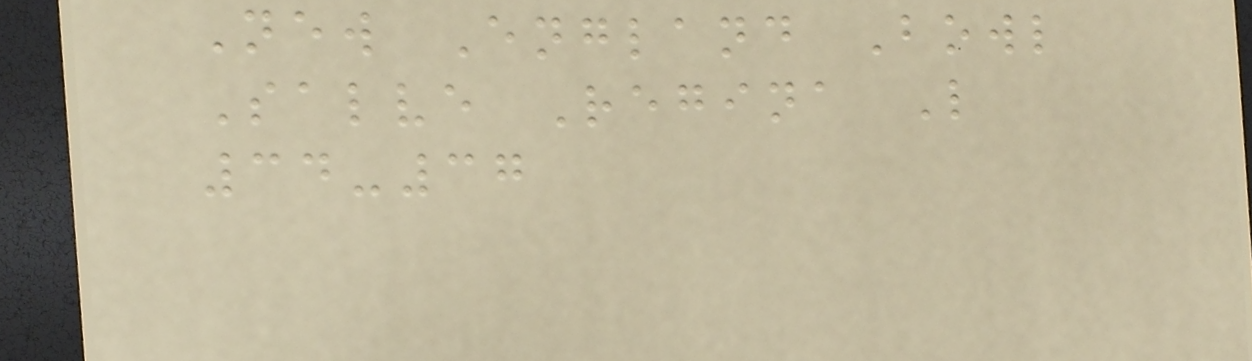New England Bowl
Salve Regina L
34-37
